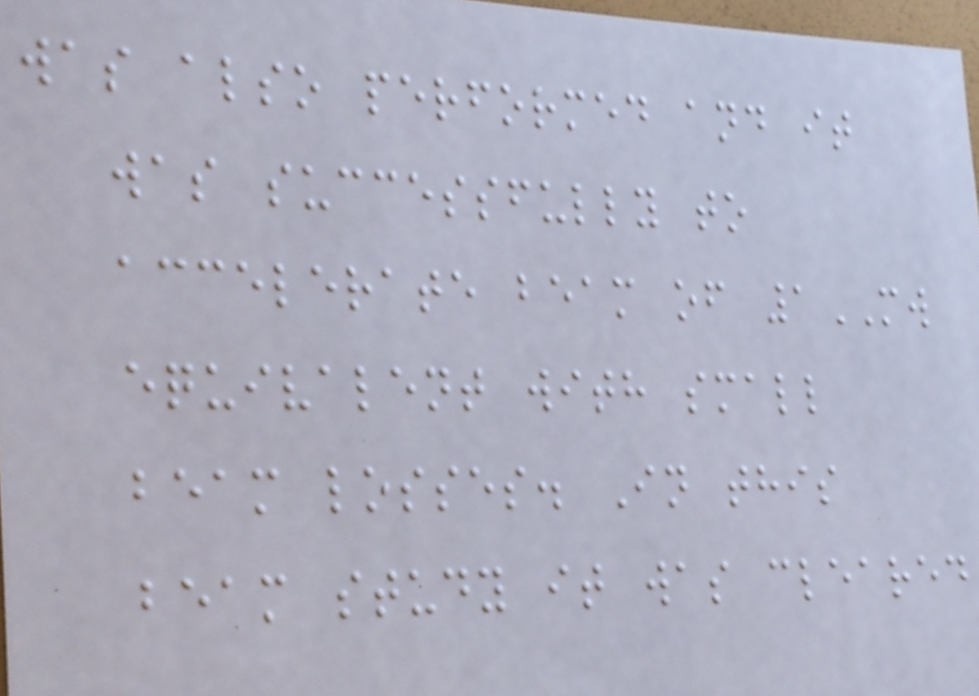was also performed and it
was successfully to
accelerate beam of 1MW
equivalent with small
beam losses. In this
beam study it was cleared
